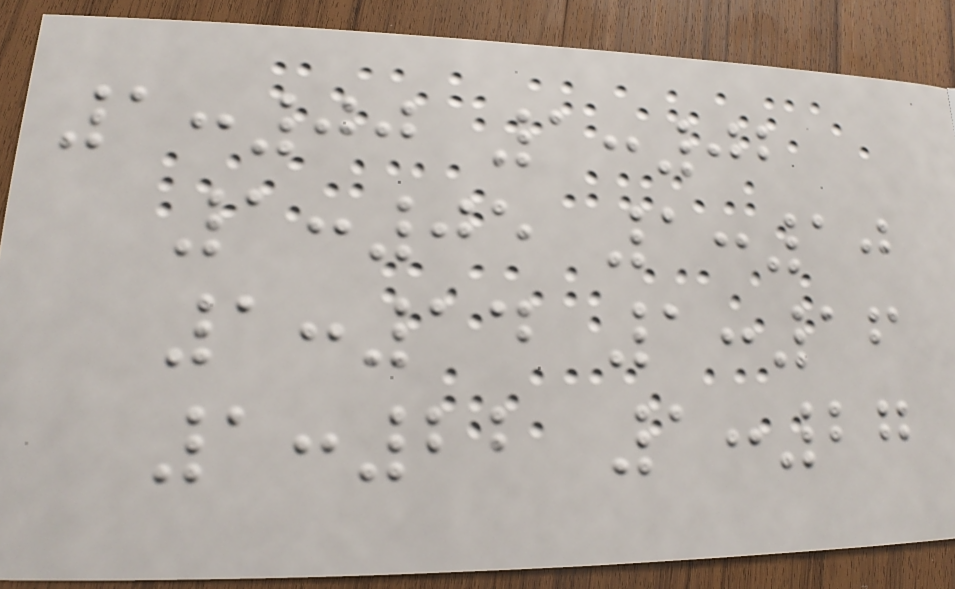1:00 1:02
1:05 1:10
1:14 1:16
1:22 1:27
